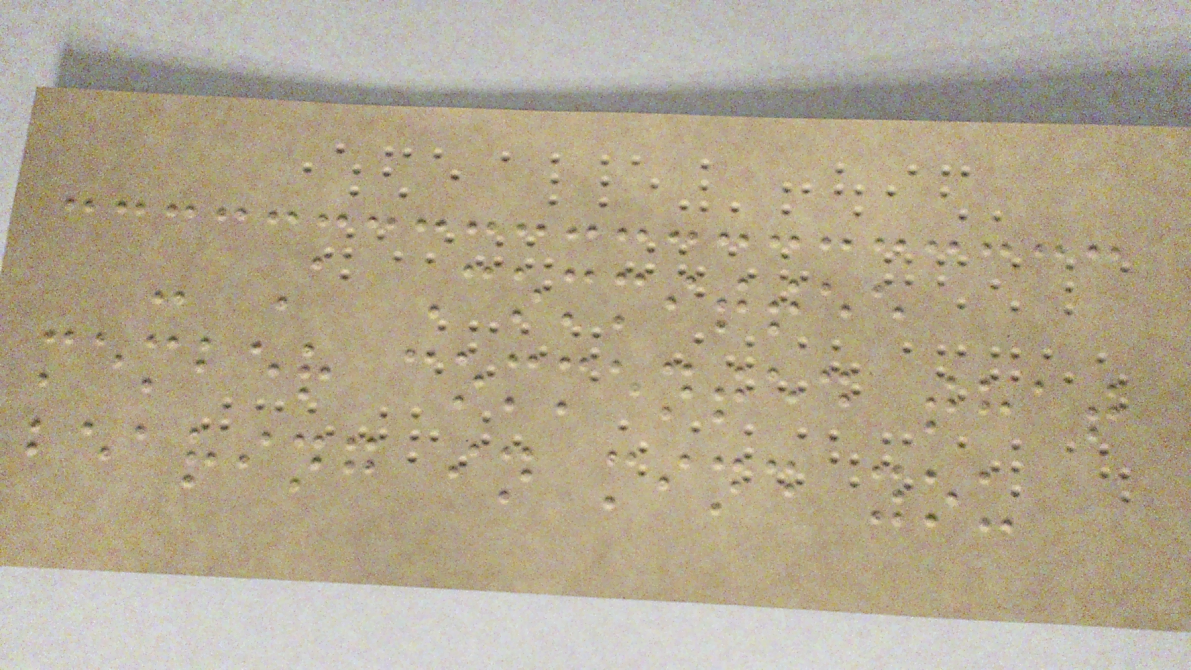- A Committee
member commented that
bearing in mind you
